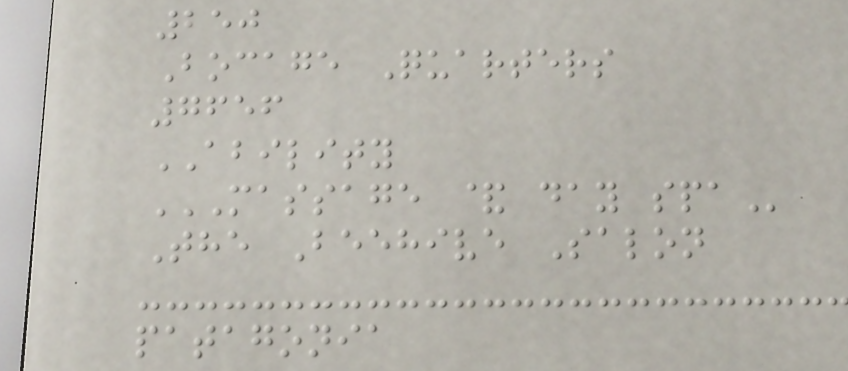250
Bocage Quarters
7656
ABILITY
MASSAGE & DAY SPA
The Beehive Salon
patagonia
